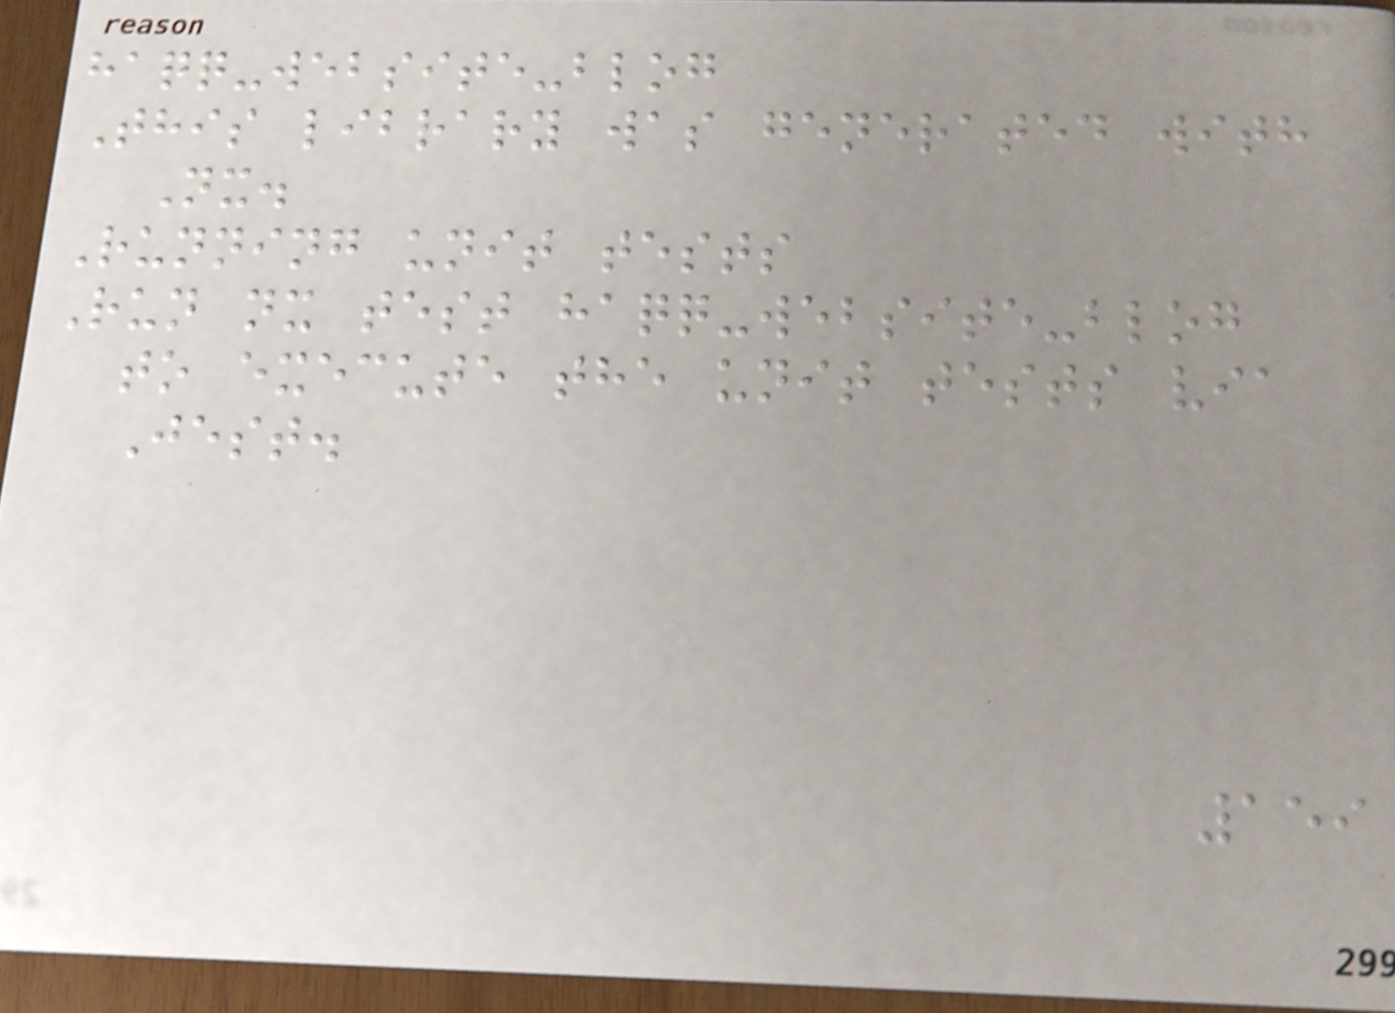haqq-website-blog
This library was generated with
Nx.
Running unit tests
Run nx test haqq-website-blog
to execute the unit tests via
Jest.
159
